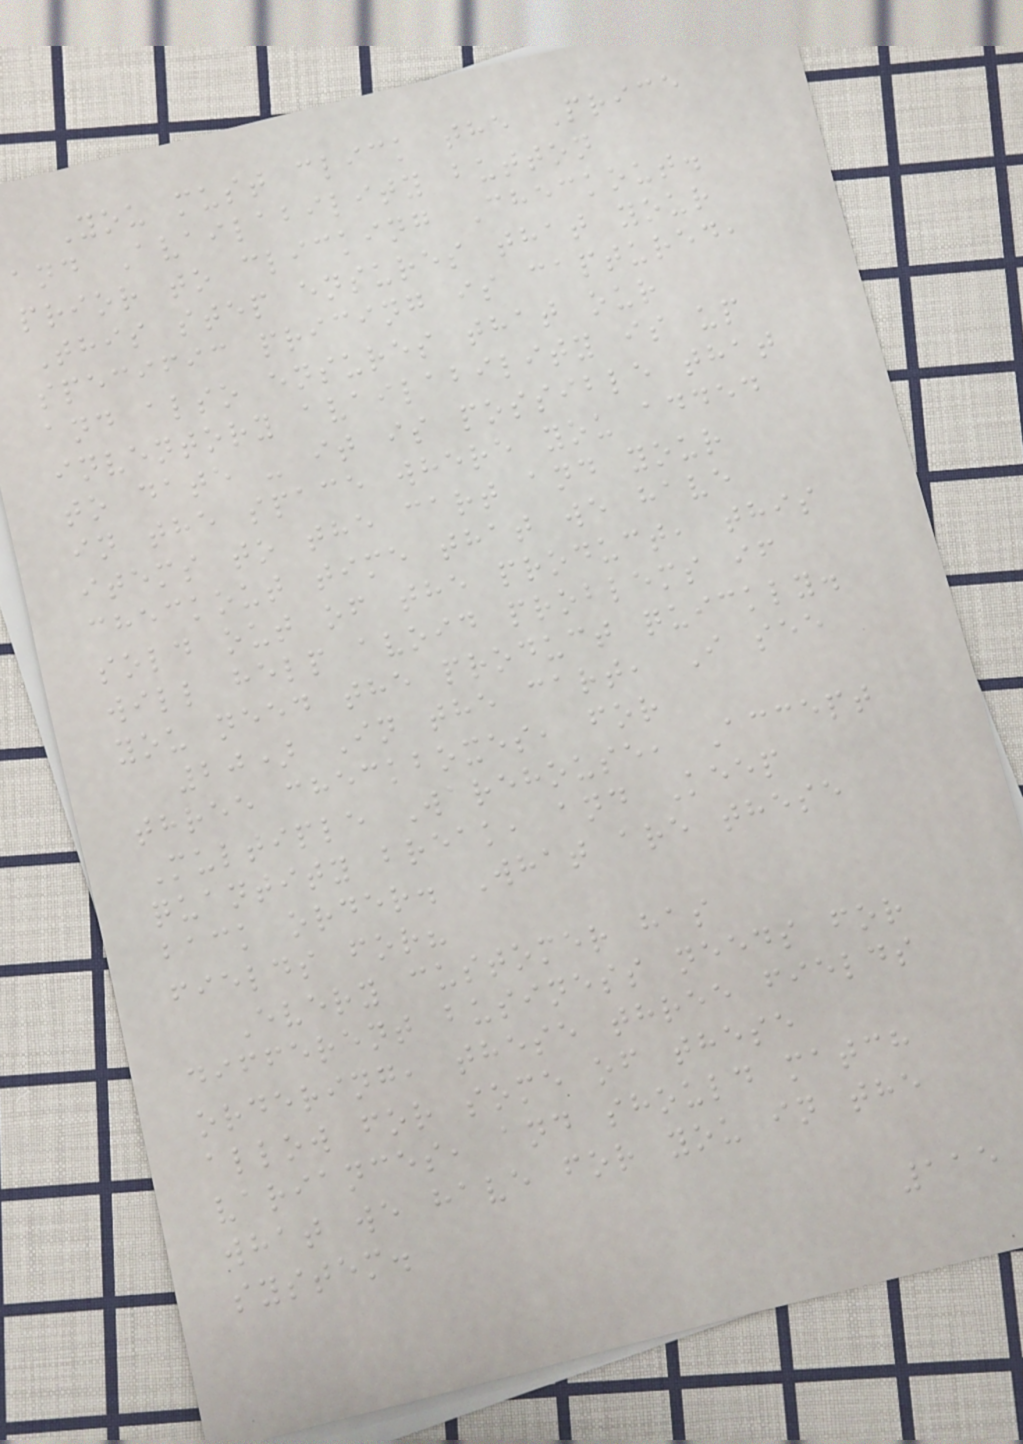You must click the Price
and Availability button
prior to clicking Checkout.
This step ensures that your
specific pricing is captured,
and also ensures that our
inventory availability is up
to date - it is possible that
in the space where you added
items to the cart and your
checkout time that we have
sold out of the product, this
will help avoid problems if
you need the product quickly.
20) In the cart, I see
three checkboxes, for
Multiple Warehouse, Accept
quantity break, and Keep
back order. What are these
fields for?
Every customer has
different business needs for
ordering, these three fields
allow for some of these
variances, and should match
what we have for you in the
system.
115
